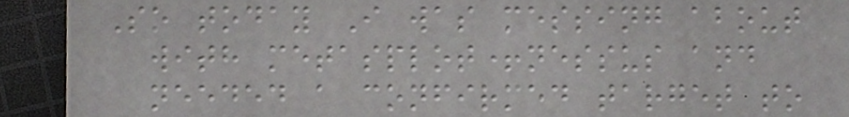So today I was messing about
with metasplot+nessus and
needed a confirmed target to
